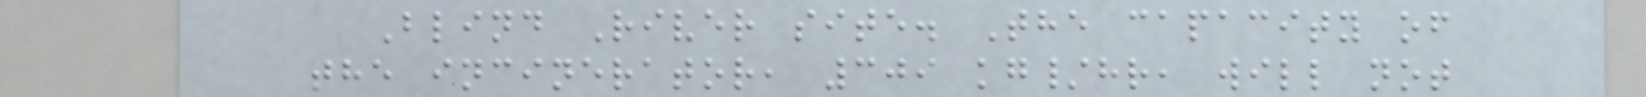Blind River site. The capacity of
the incinerator, 309 kg/hr, will not
